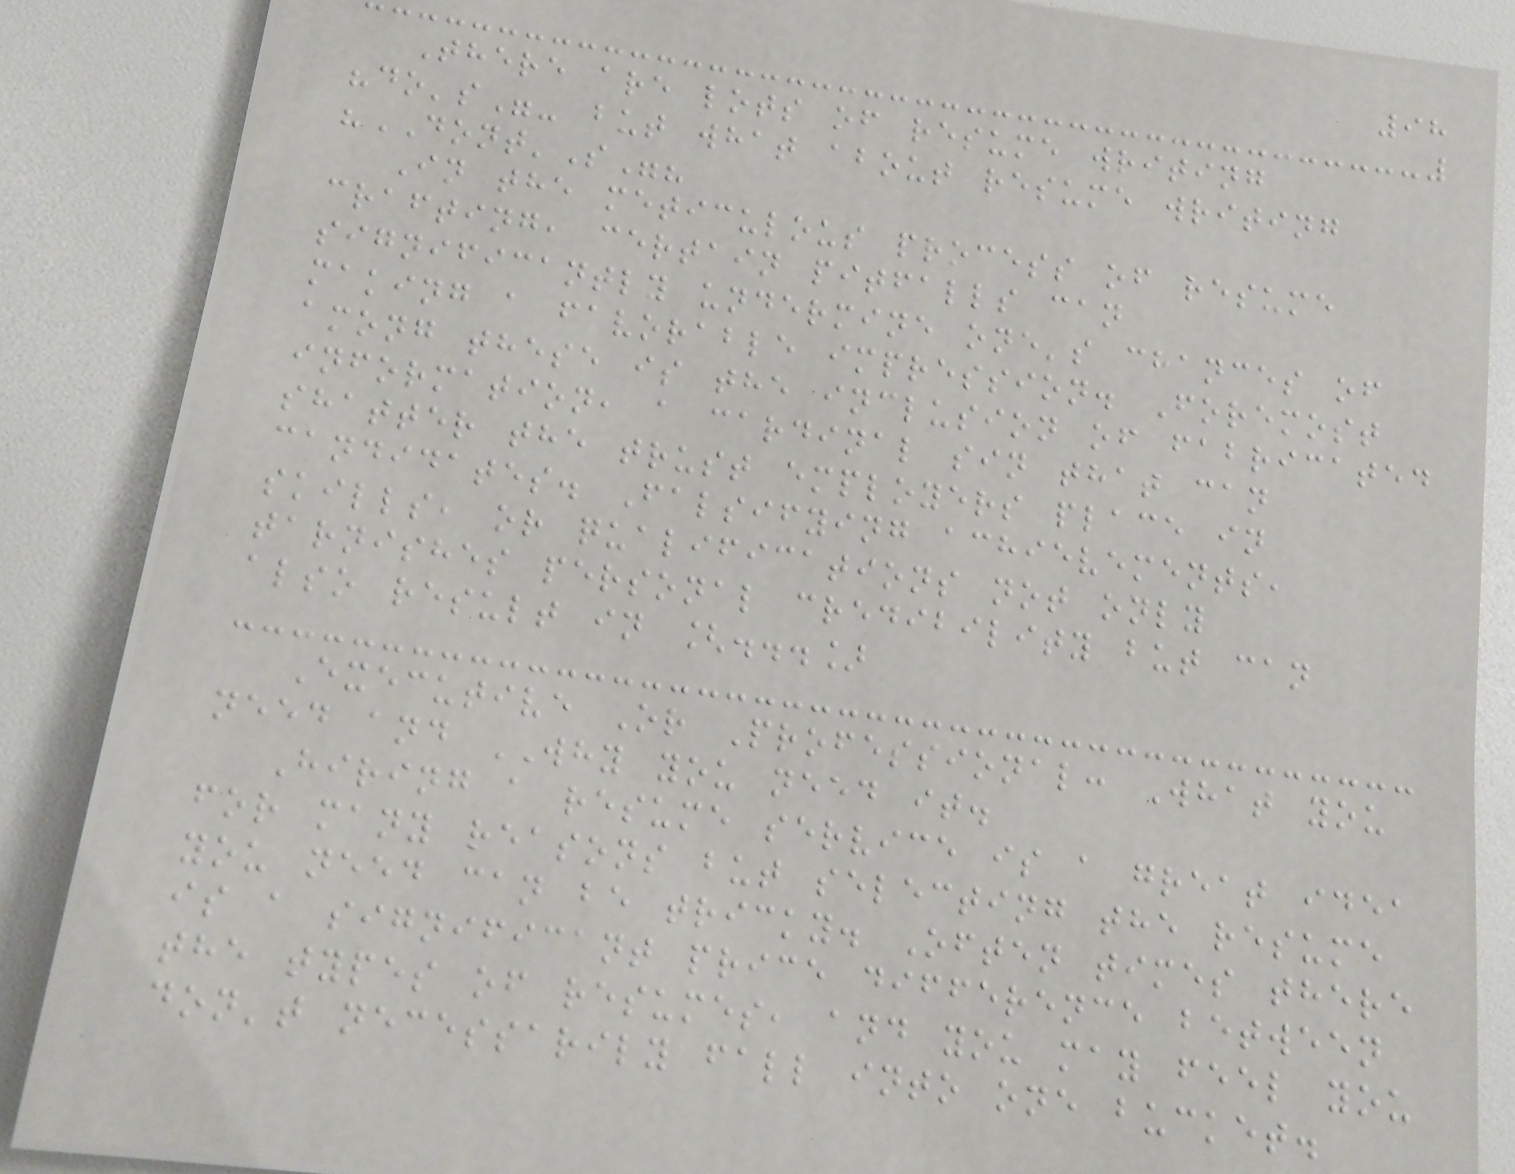98
There are lots of resume writing
"do's"- but what about resume writing
"DONT'S"?
In the meticulous process of resume
crafting, certain pitfalls can
significantly undermine one's chances of
making a favorable impression. Foremost
among these is the inclusion of fabricated
information, a cardinal sin that can
shatter the trust employers place in
candidates. Falsifying achievements,
skills, or qualifications not only
tarnishes personal credibility but can
also result in [...]
Executive Or Professional: What you
need and WHY you need it.
Hiring a resume service is a great idea
for many reasons but selecting the resume
you need can be tricky. Often times there
is a significant price difference between
the types of resumes, and you may feel you
don't necessarily fall into one bucket.
